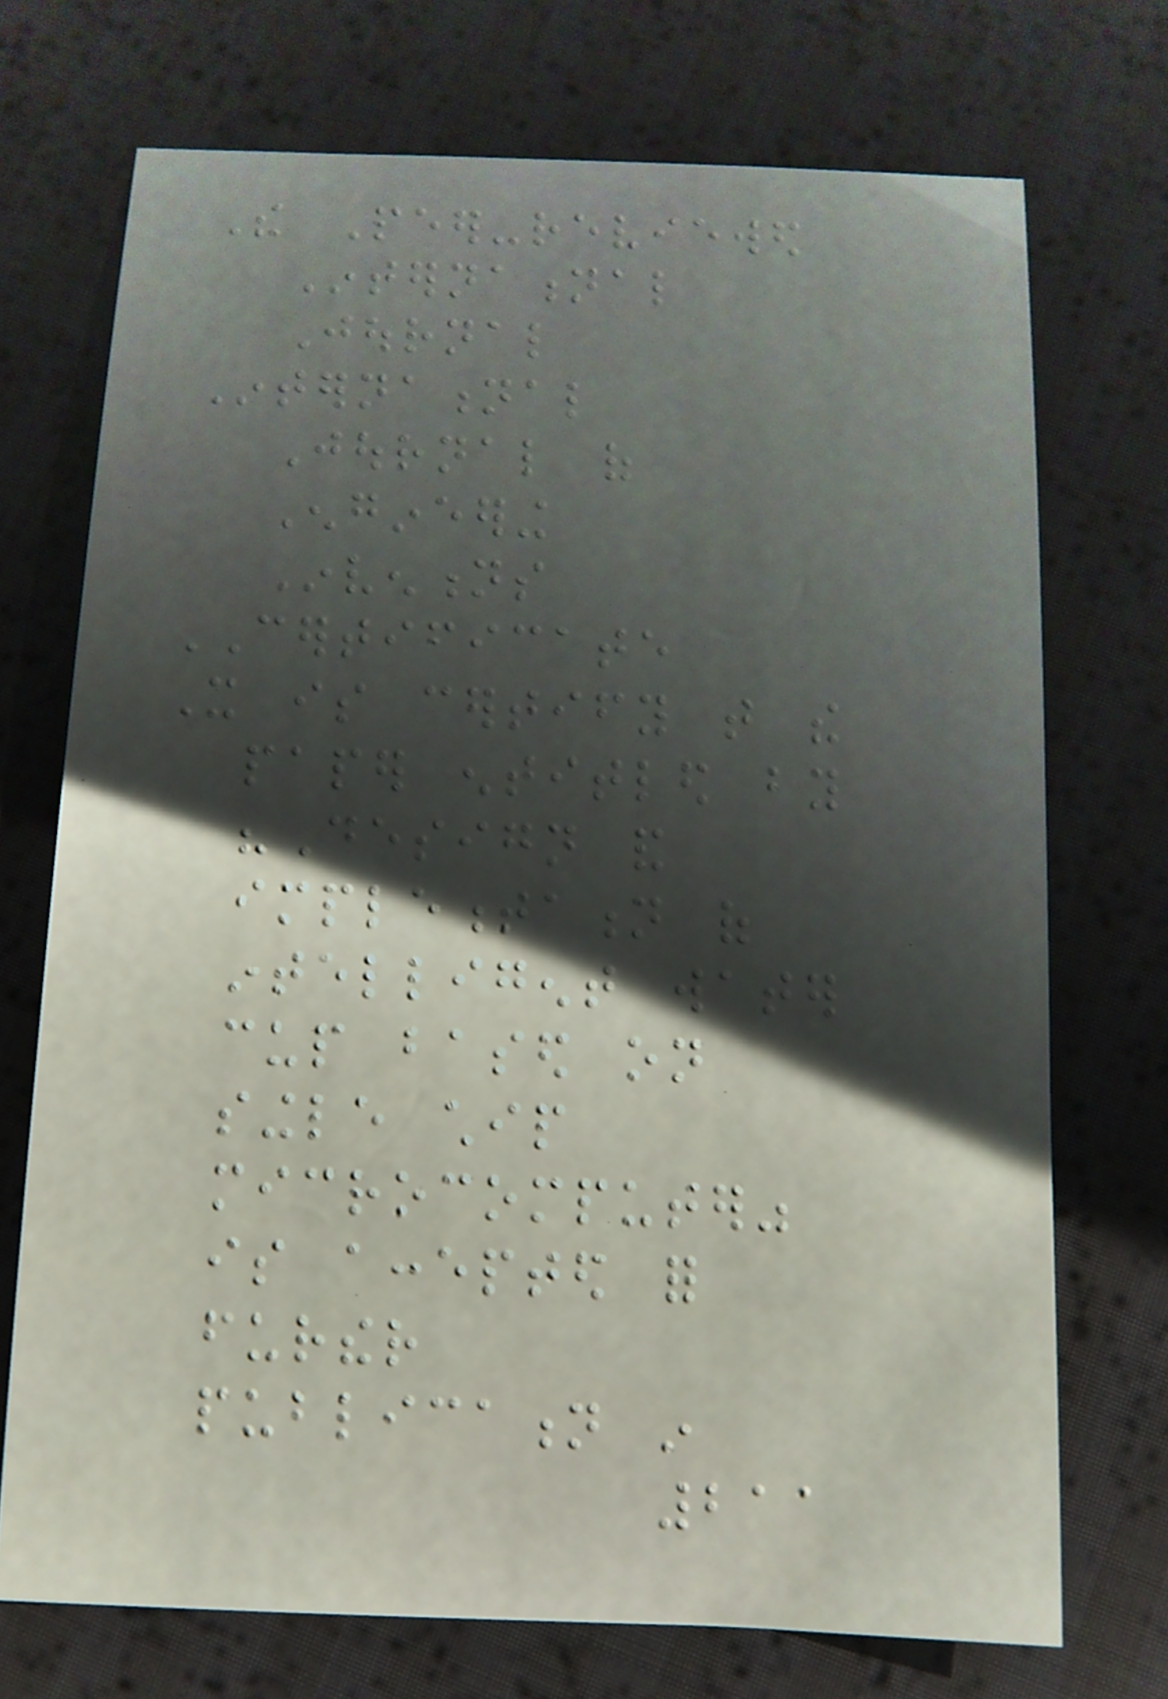The Peer-reviewed
International
Journal
International
Journal of
Engineering
Inventions
CERTIFICATE
It is certify that the
paper entitled by
"Design and
implementation of
intelligent water
cup based on
single chip
microcomputer"
is accepted for
further
publication in
211
